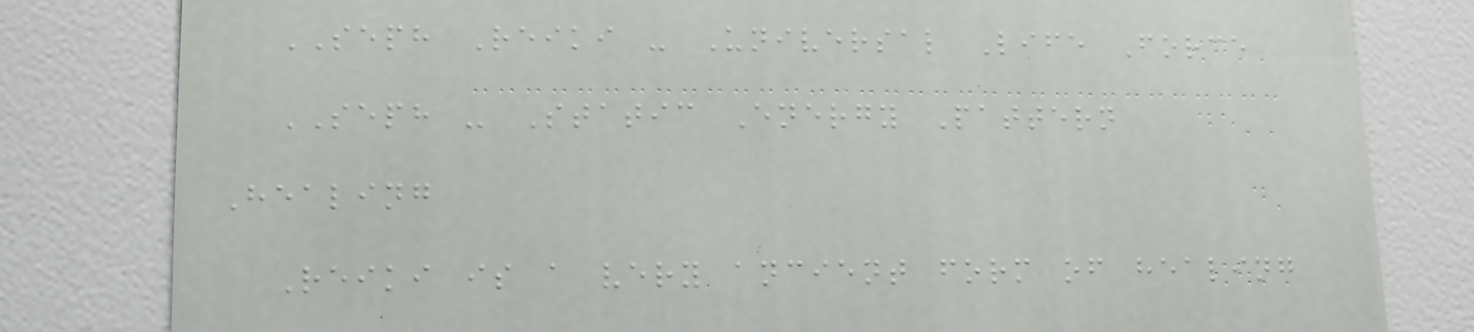SEPH Reiki - Universal Life Force
SEPH - Static Energy Pattern
Healing
Reiki is a very ancient form of healing
